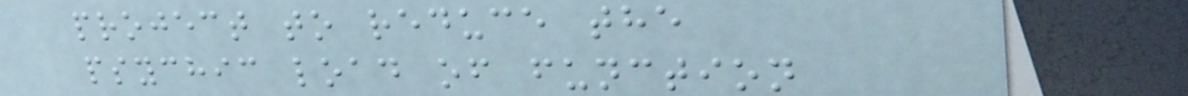project to reduce the
psychic load of function
